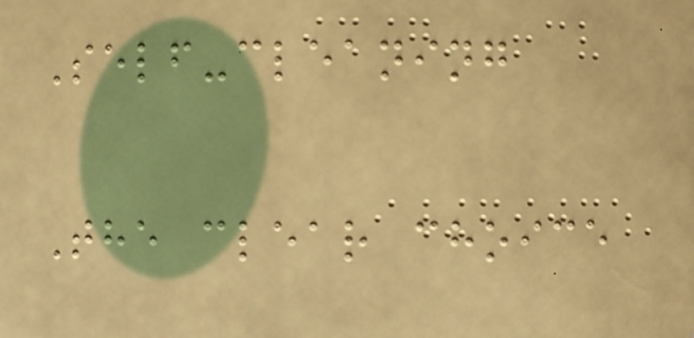Self-cleaning
The clear choice
